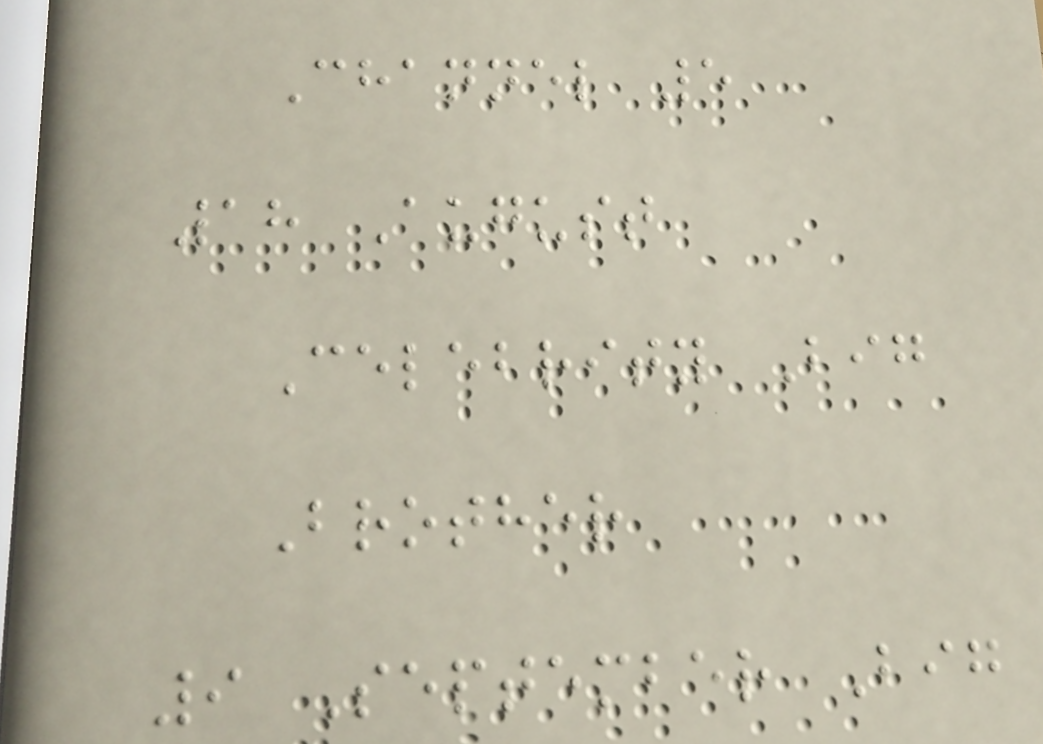Channel 5
18 August
Celebrity Big
Brother
9 September Big
